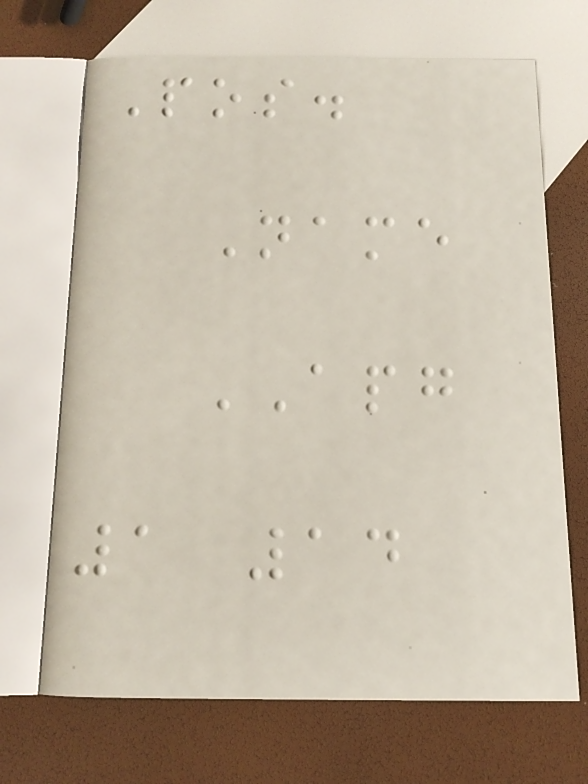Pos.
Name
APG
1 14
